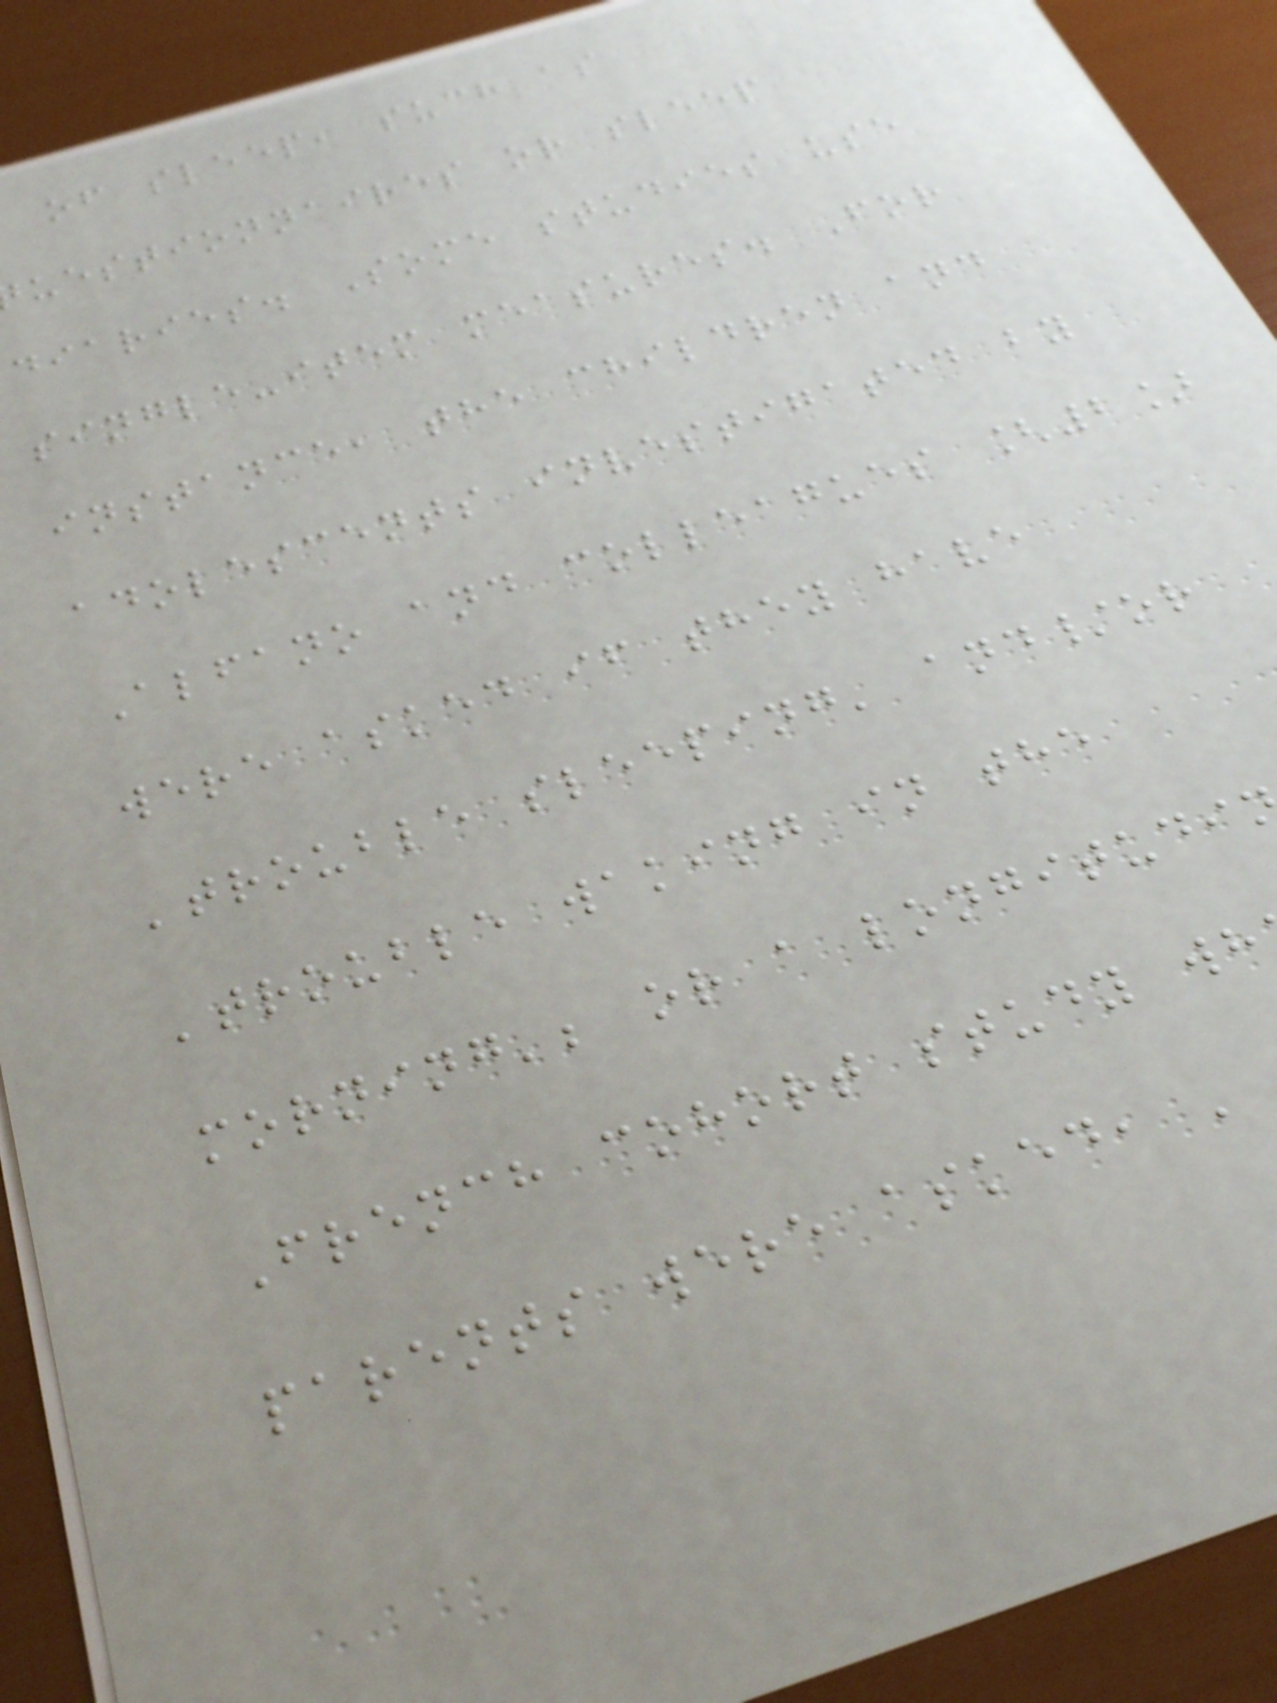of sleep, such as
uestionnaires or sleep
diaries. Some studies use
single-item measures. For
instance, the children and
adolescents investigated by
Alfano and colleagues [2]
were asked if they have
'trouble sleeping' and/or
'trouble waking in the
morning'; or a longitudi
French cohort study wh
parents were asked, '
